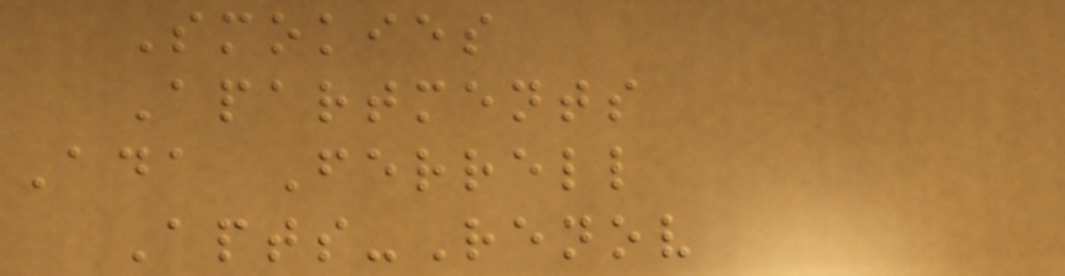Smokies
Apartments
Ada Ferrell
Apts-Renov
